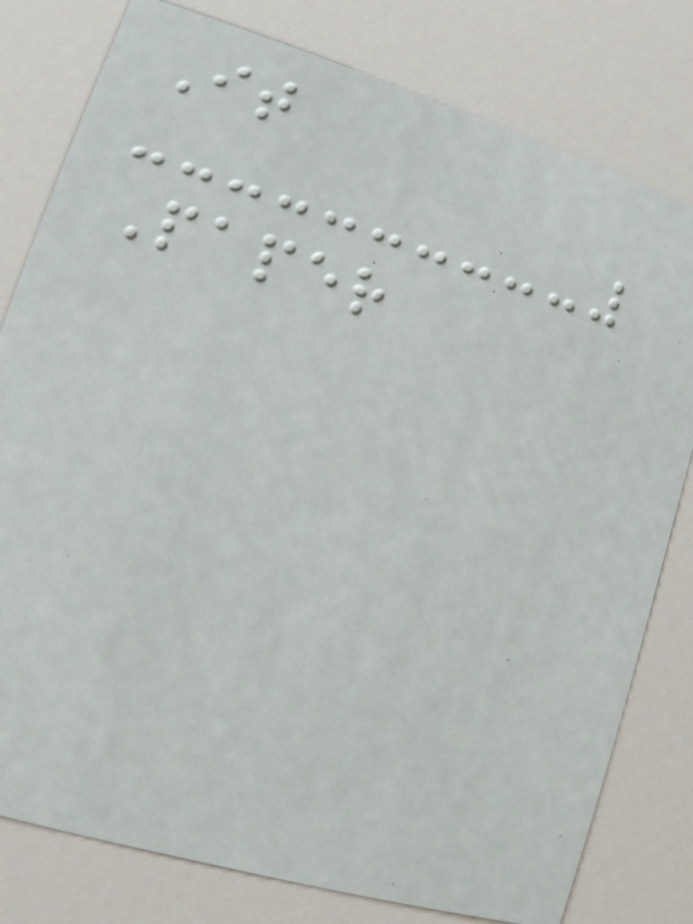It
Paper
